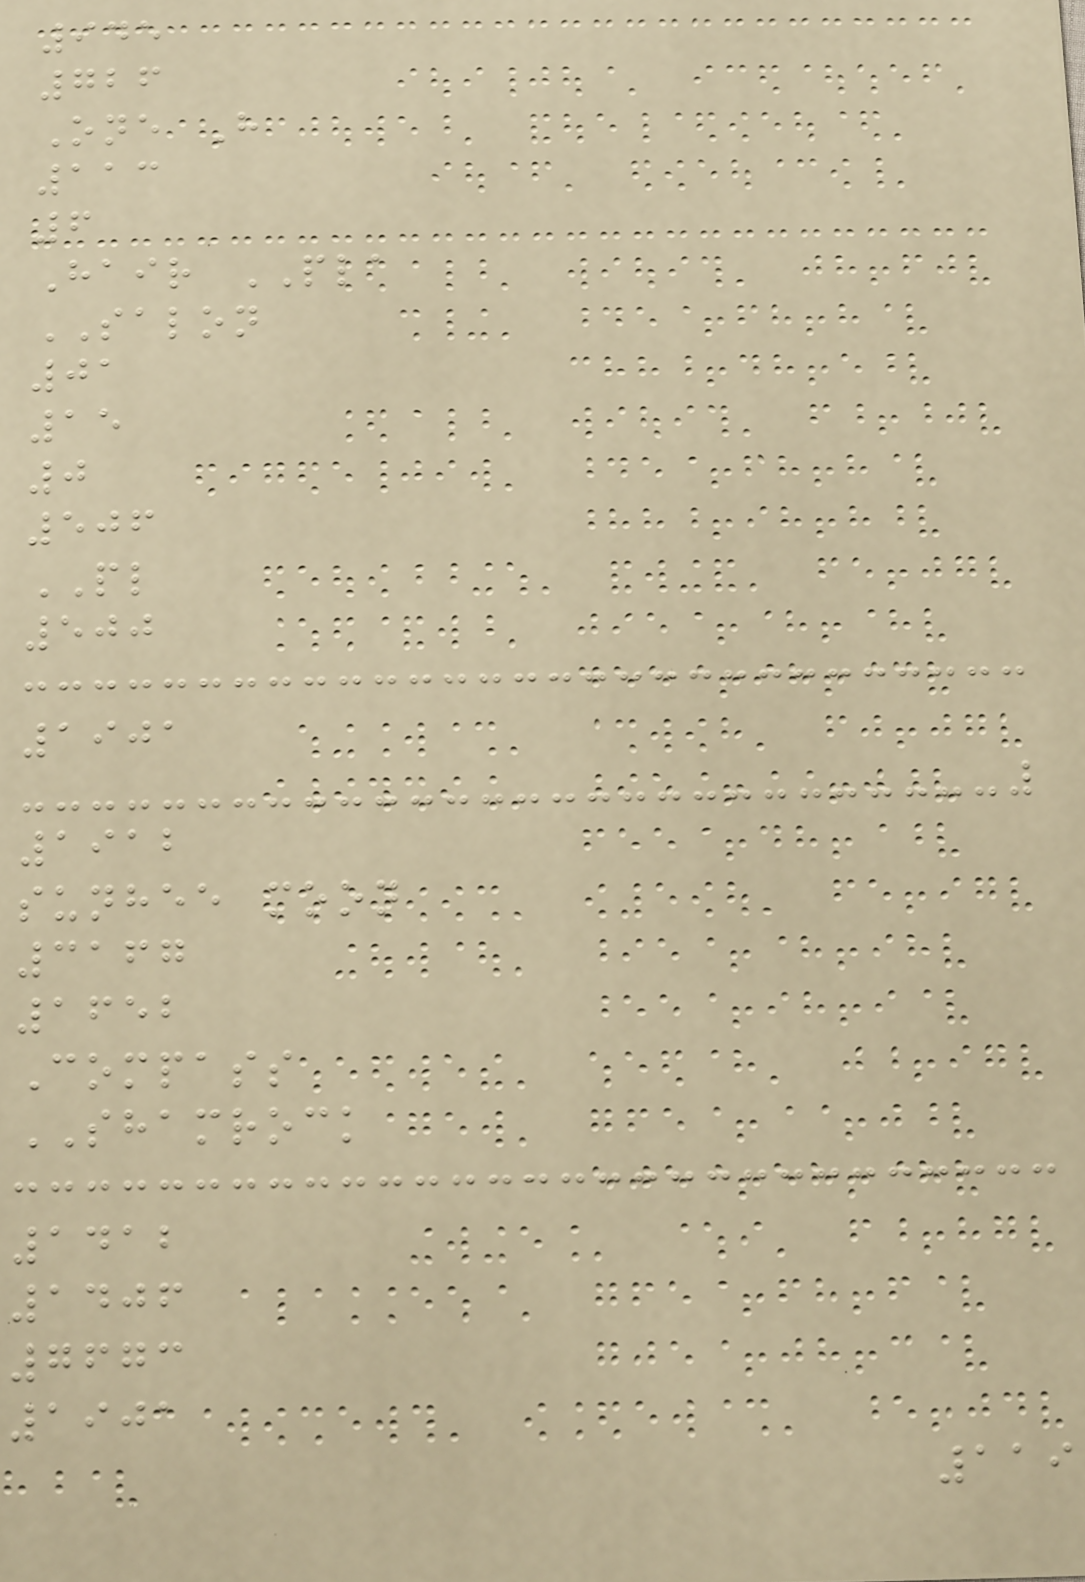945
726
One H
113
6
Hair PLA
SALON
01
15
0
506
PL
500
1901
1912
sunhee moon
3167
1652
Compass
SHAMROCK
1412
1406
7673
1901
119
